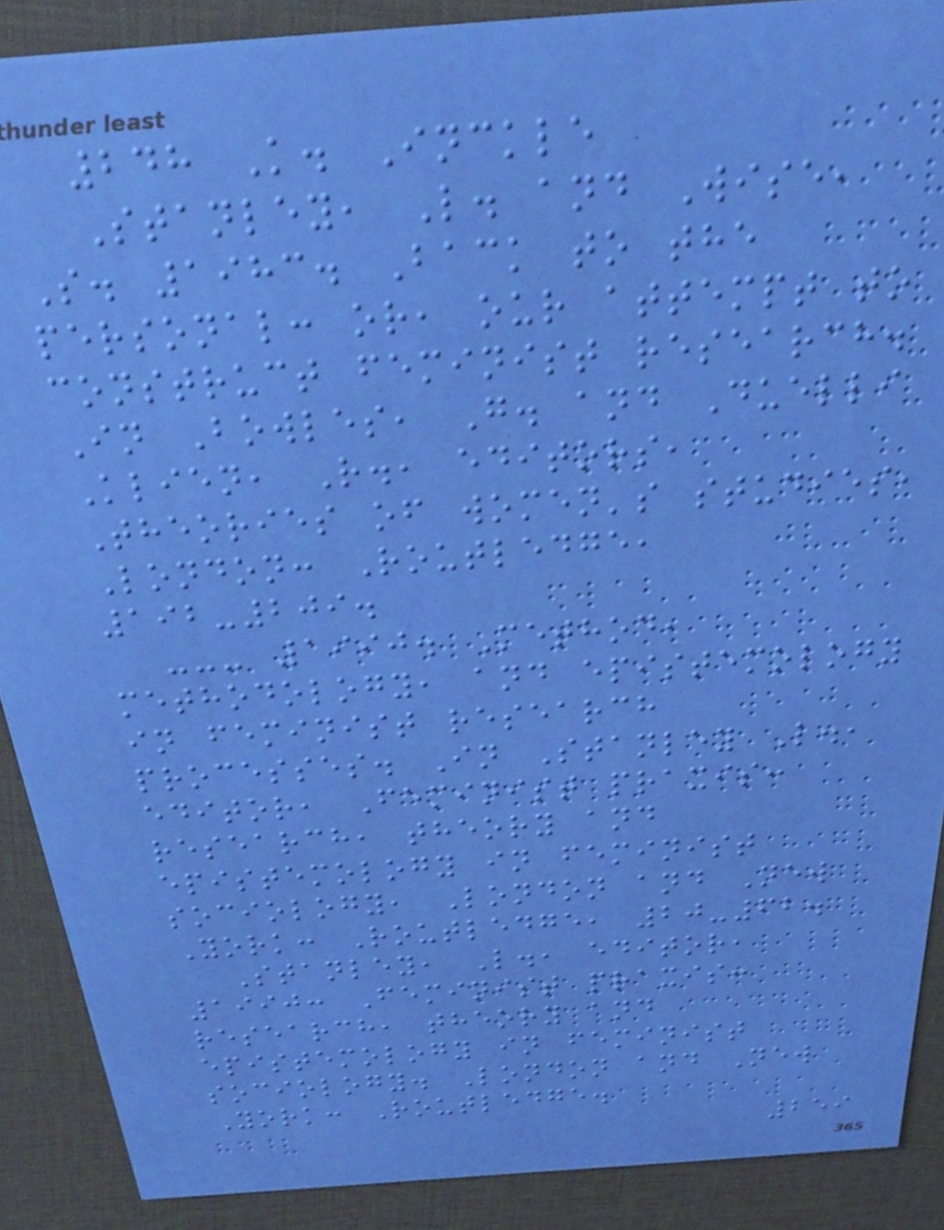248 K. Inckle
Stanley, L. and Wise,
S. 1983. Back to the
personal: or, our attempt to
construct feminist research.
In Bowles, G. and Duelli
Klien, R., editors,
Theories of women's studies,
London: Routledge,
192-209.
--- 1990. Method,
methodology, and epistemology
in feminist research
processes. In Stanley L.,
editor, Feminist praxis:
research, theory and
epistemology in feminist
sociology, London and New
York: Routledge, 20-62.
Stanley, L., editor,
1990: Feminist praxis:
research, theory and
epistemology in feminist
sociology. London and New
York: Routledge.
259
